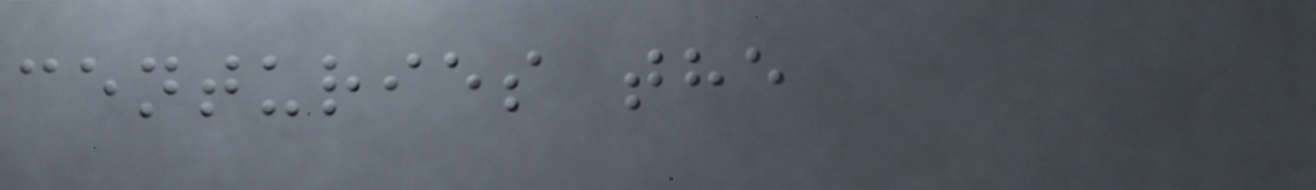centuries the
